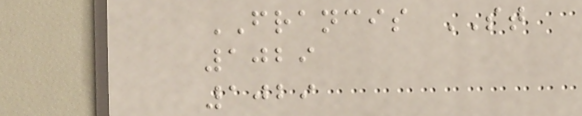FRANCIS ST
1029
1029
